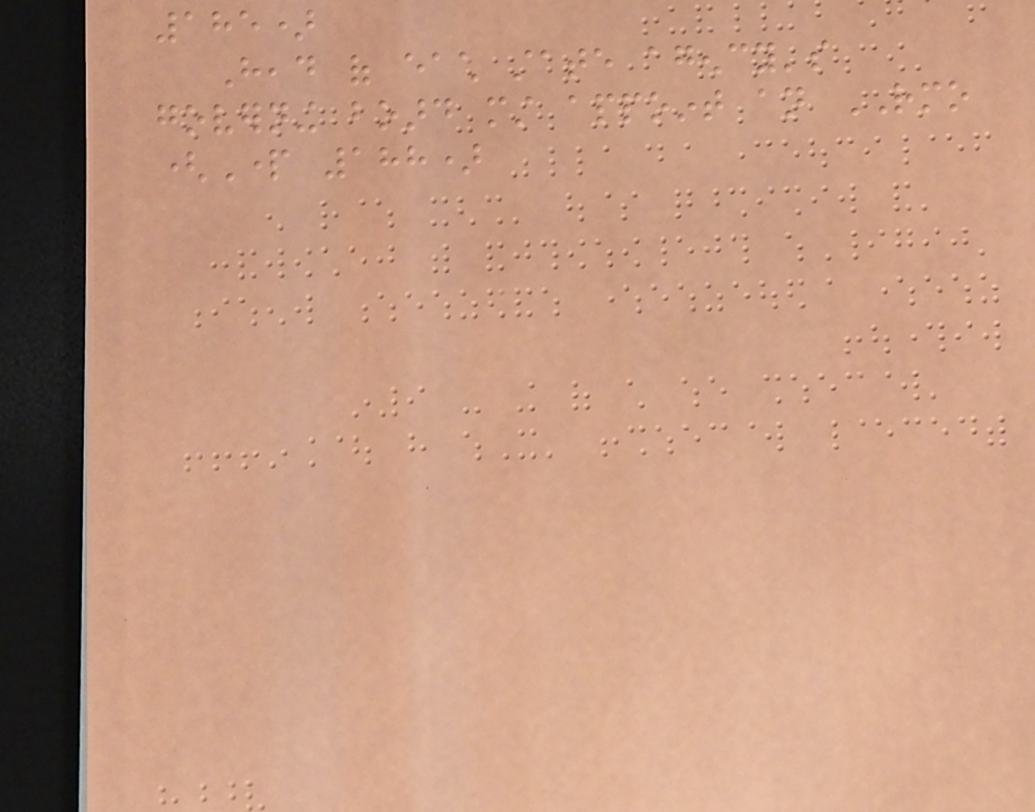185)
Head of each state agency's
governing board must appoint an RMO
(Part 188)
